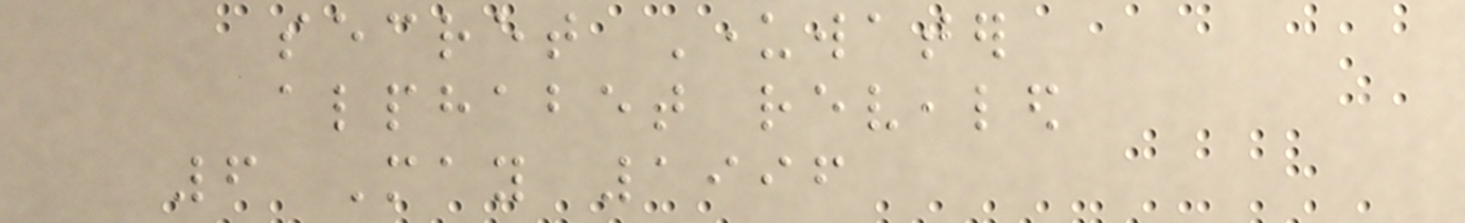secret Underwater
alphabet revealed
6 May 1996
